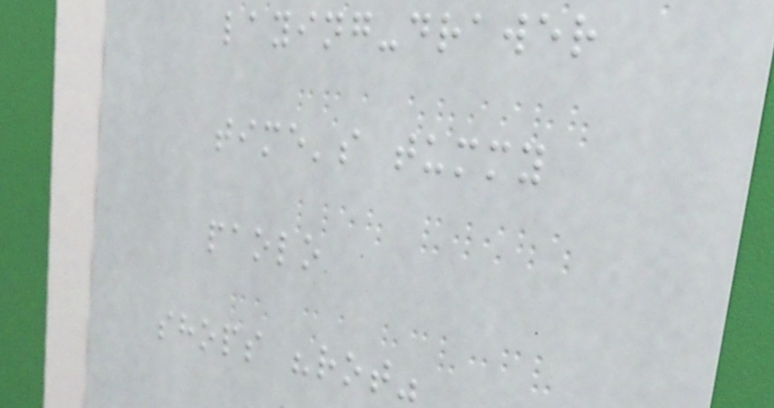laying-drawer
time's tummy
paolo
shops "rot"
